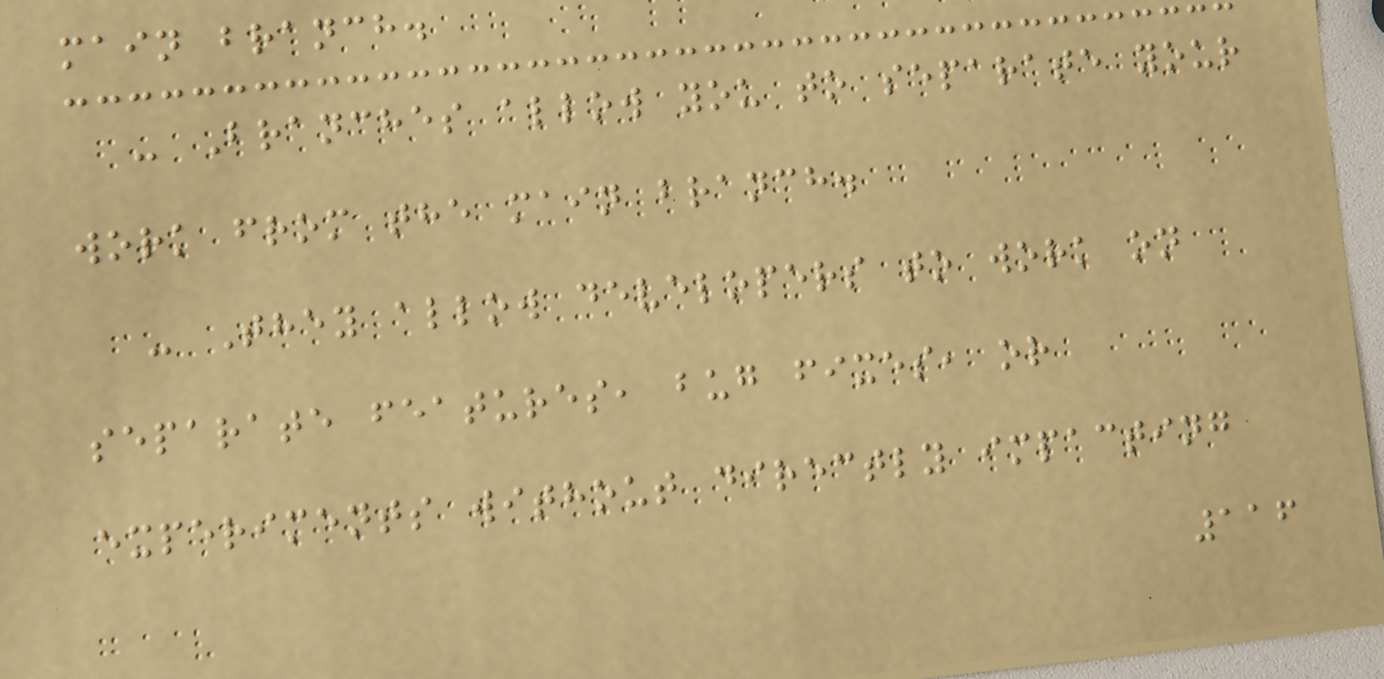main branch.
- Branches allow you to separate your
work from the main branch.
- They allow developers to work on
separate features, bug fixes, or
experiments without directly impacting
116
